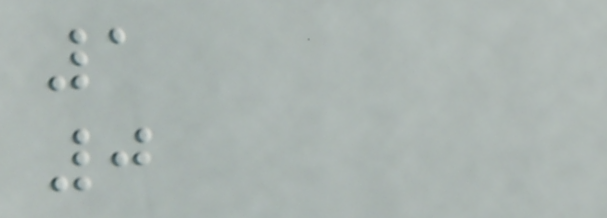1
0
